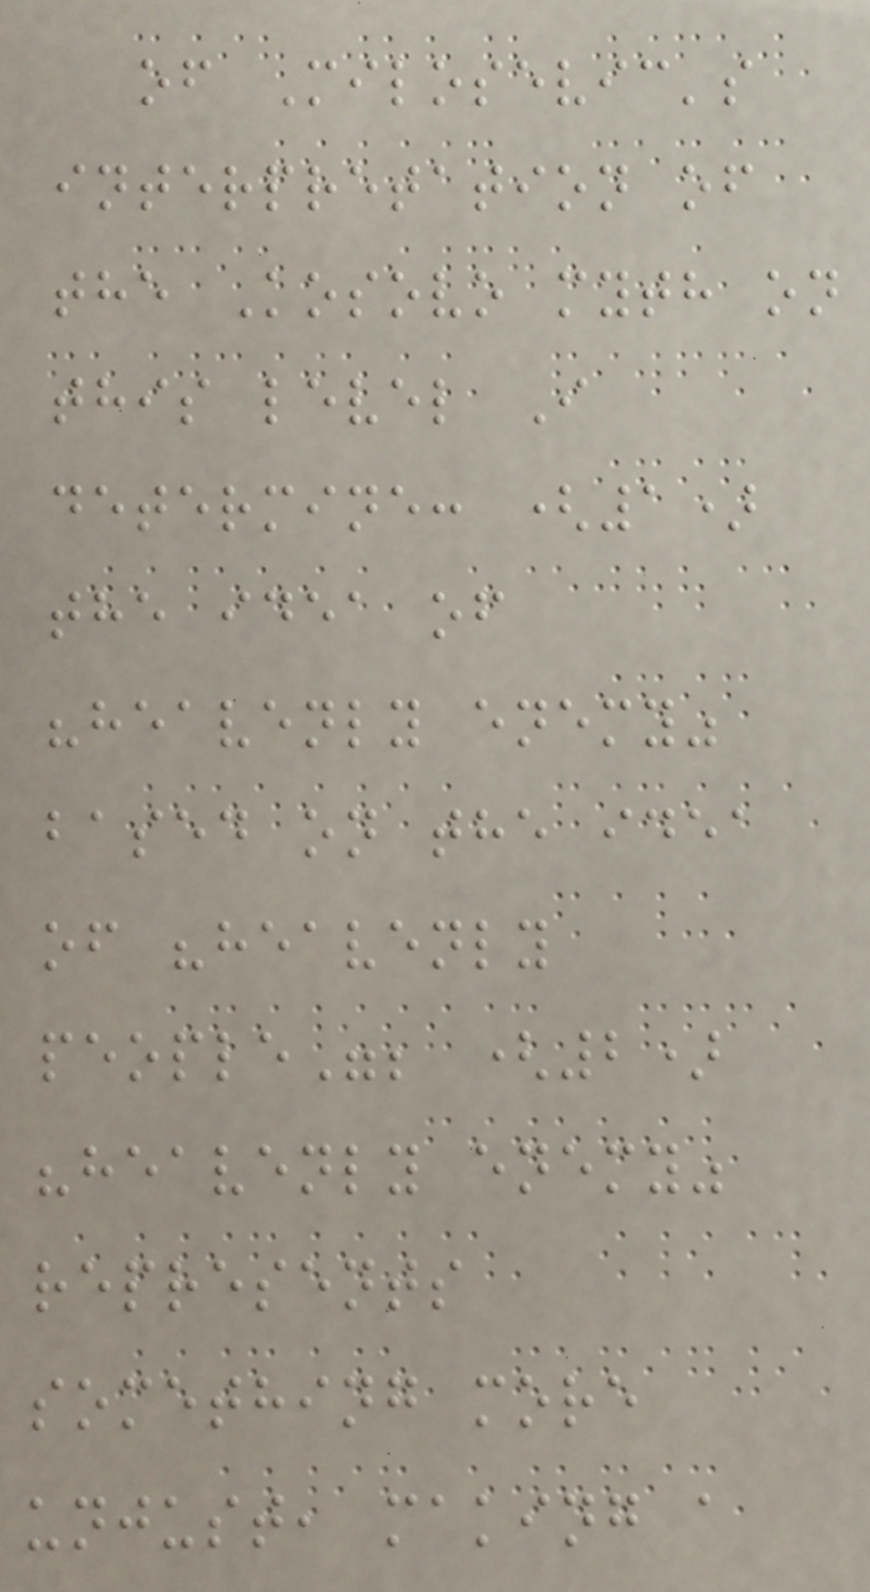of Milosevic's
interpretation of
the Kosovo myth on
this level I
determine: (1)
the idea of
"heavenly enemy"
based on the idea
of "heavenly
people"; (2)
"heavenly enemy"
represents
something more
unjust, making a
